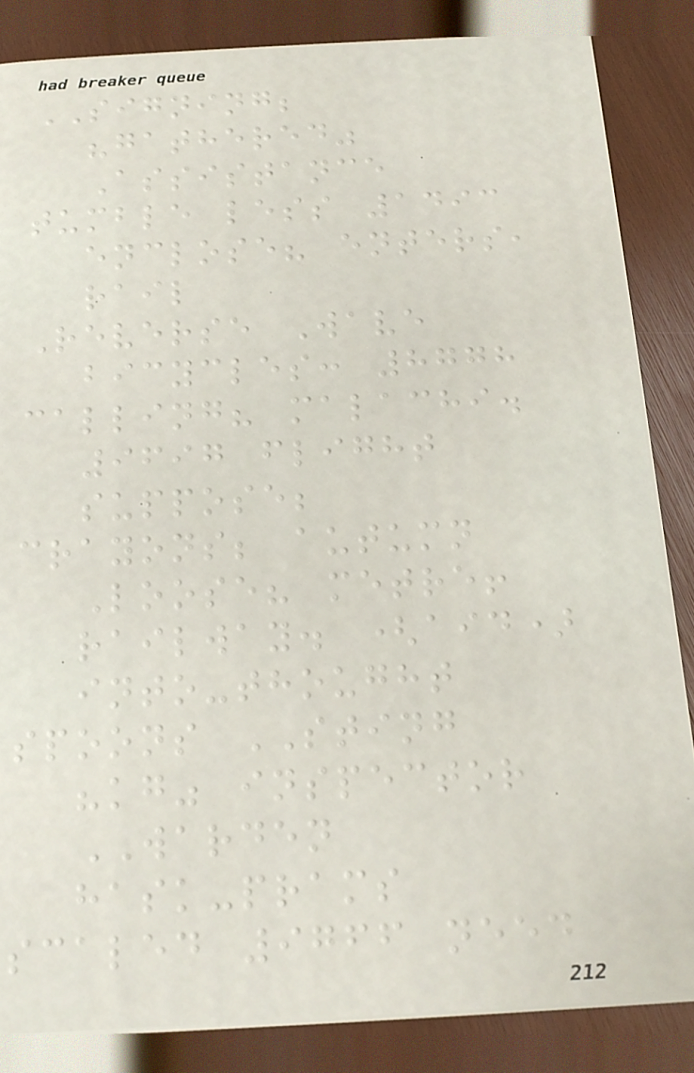SIGNING;
"gathered"
Assistance
tumble less 1493
enclose? enters,
rail
Reverse Wave
bicycles: 8778
calling? malachi.
9697 flight
suppose;
crayons; autumn
Loose? metre!
railway. (aid)
into-thought
spoons STING
"kg" inspector
WARDEN
hask-prams
scaled 9766 need
